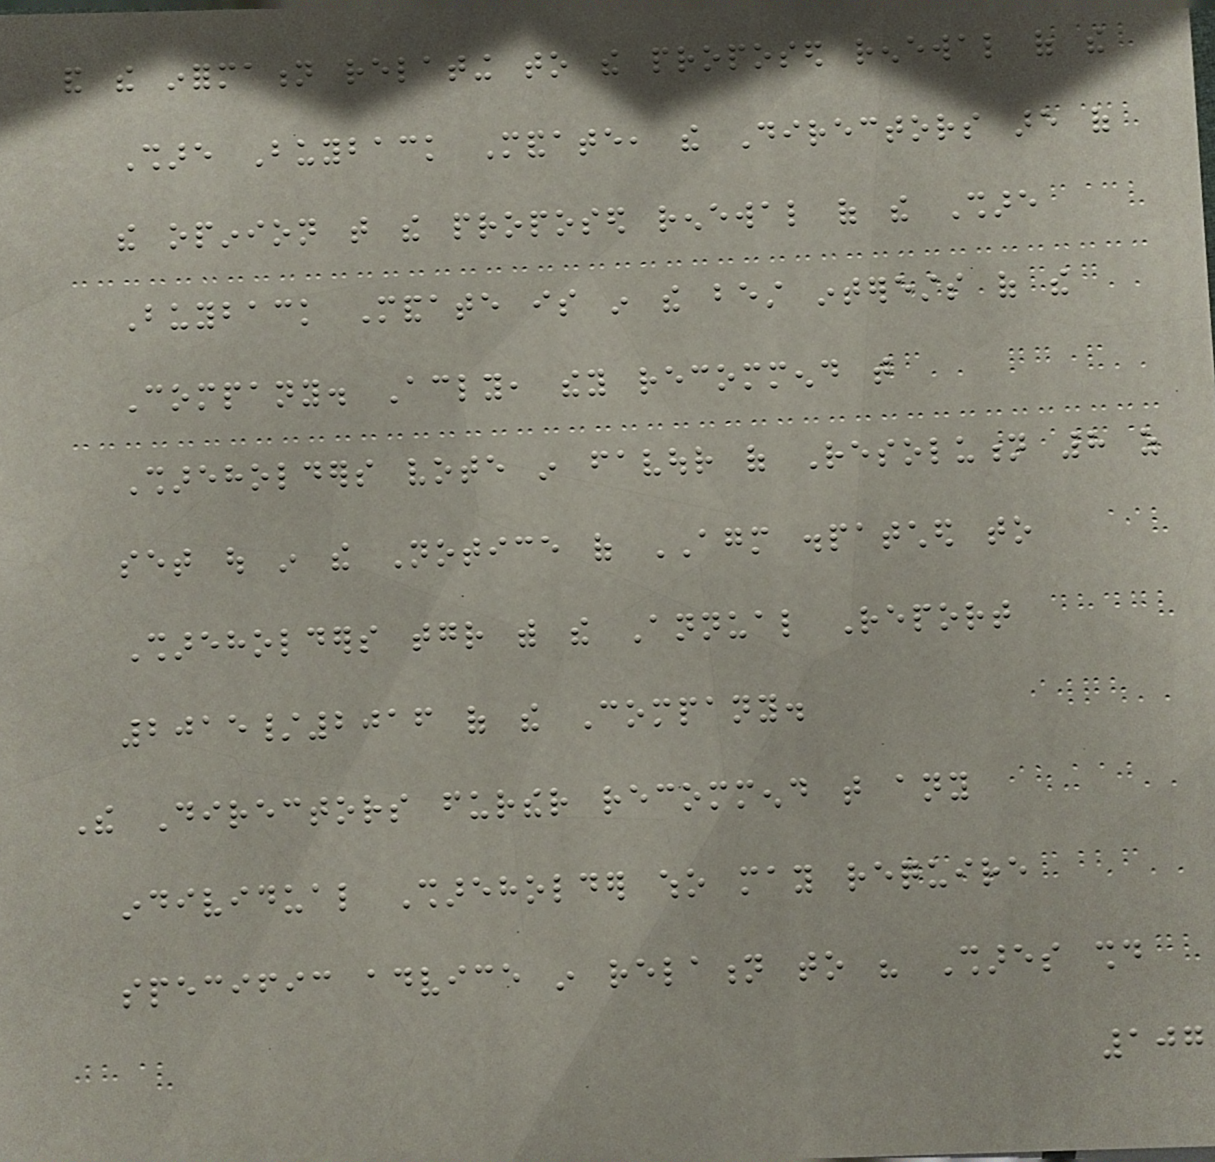and the information relating to the proposed renewal of the
Share Buyback Mandate, the Directors are of
the opinion that the proposed renewal of the Share
Buyback Mandate is in the best interests of the
Company. Accordingly, they recommend that
Shareholders vote in favour of Resolution 8 as
set out in the Notice of AGM dispatched to
Shareholders together with the Annual Report
2015/2016 of the Company.
The Directors further recommend that any
individual Shareholder who may require
specific advice in relation to his Shares should
107
